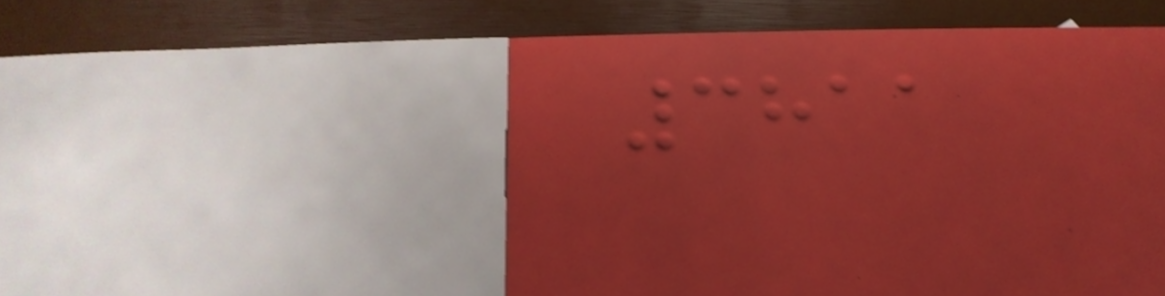3811
